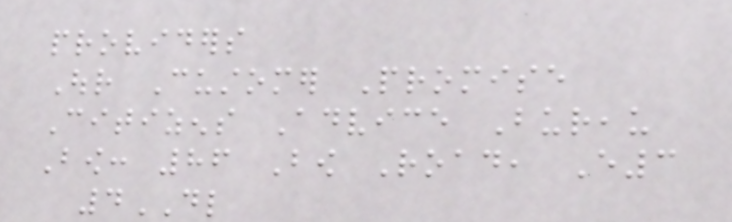providers
Our Customer Promise
Citizens Advice Bureau
Bow: 86 Bow Road, E3
4DL
